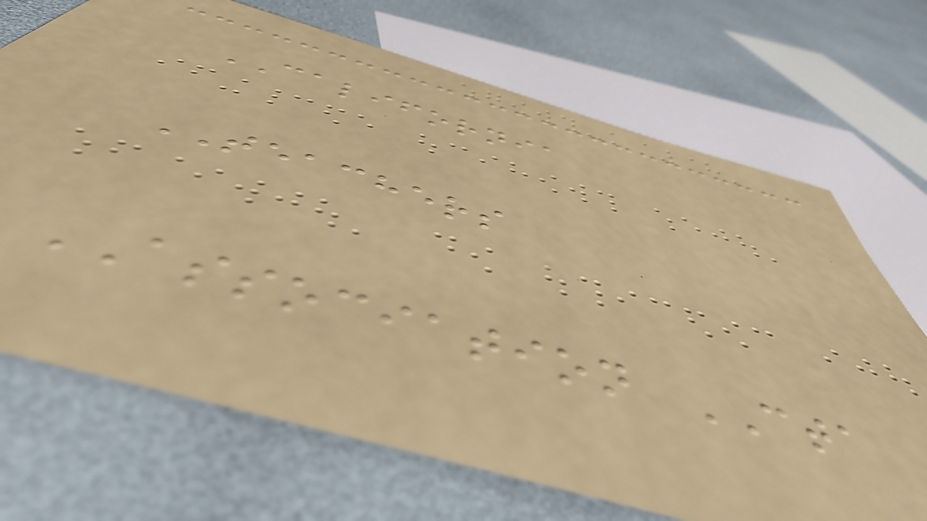CALIFORNIA
TEACHERS
ASSOCIATION CTA
